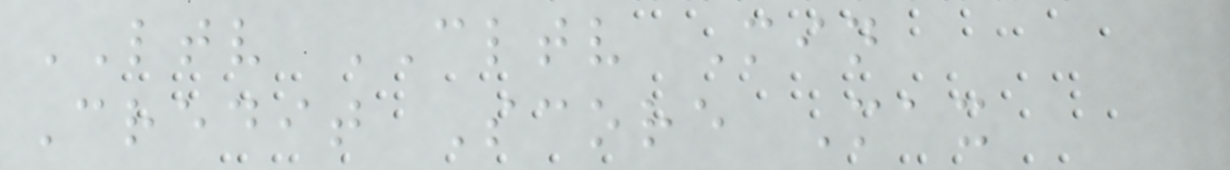LTV CLTV Min
Credit Score Max
